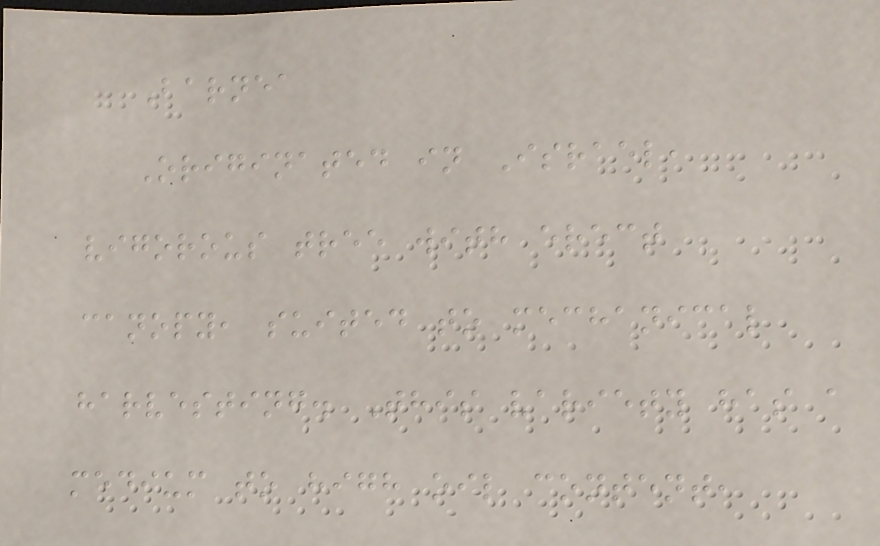Barnea
Originated in Israel,
vigorous tree with erect
canopy, suited to mechanical
harvesting. This variety has a
medium to high oil content,
